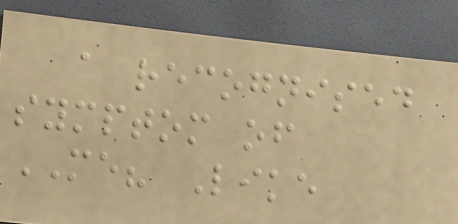a recognised
symptom of
ME? Like
